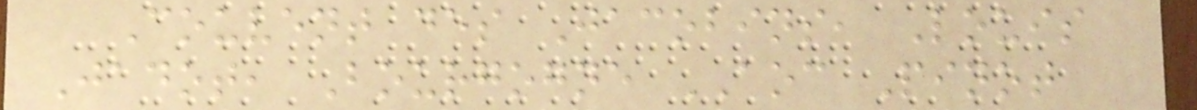Couvent des Jacobins, Louis
Jadot, Bourgogne AOC Pinot
